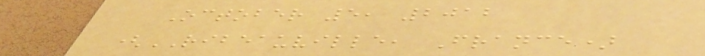October 5, 2012
(RIBEAUVILLE, France)
